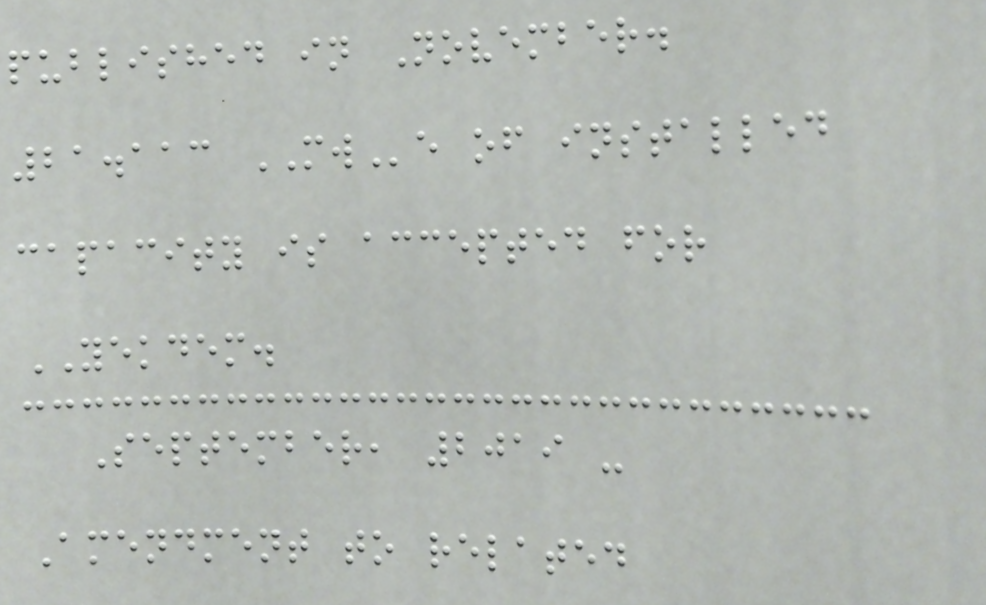published in November.
21.113 MWe of installed
capacity is accepted for
YEKDEM.
September, 2019 -
Amendment to related
